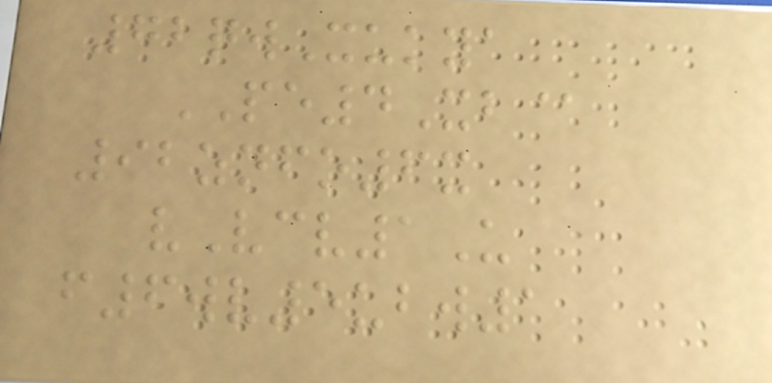72qwXukya
PE4Xb@
92znfo6x
vVcv1U
f6wv5ubw1
